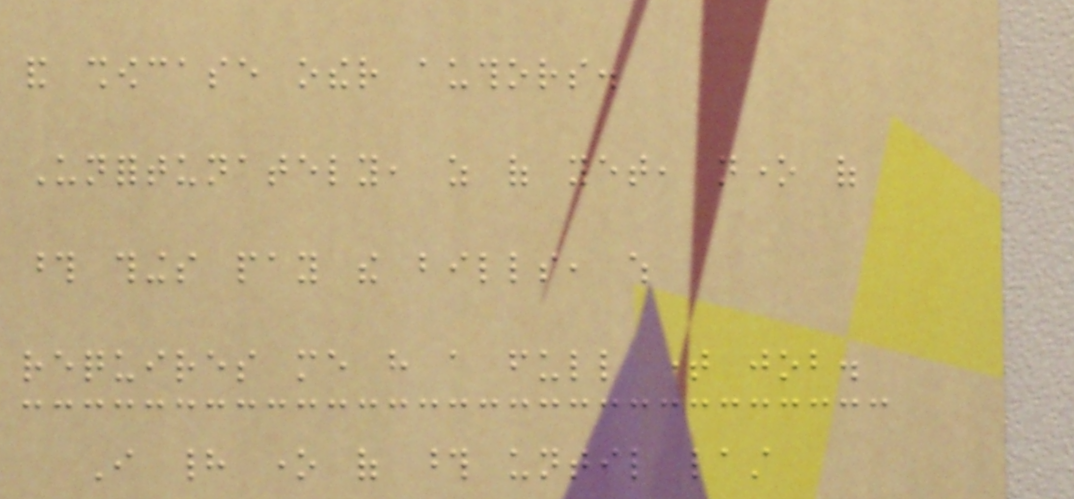and showcase other authors.
Unfortunately, as of yet, none of
those things pay the bills, which
requires me have a full time job.
I had one of those until last
